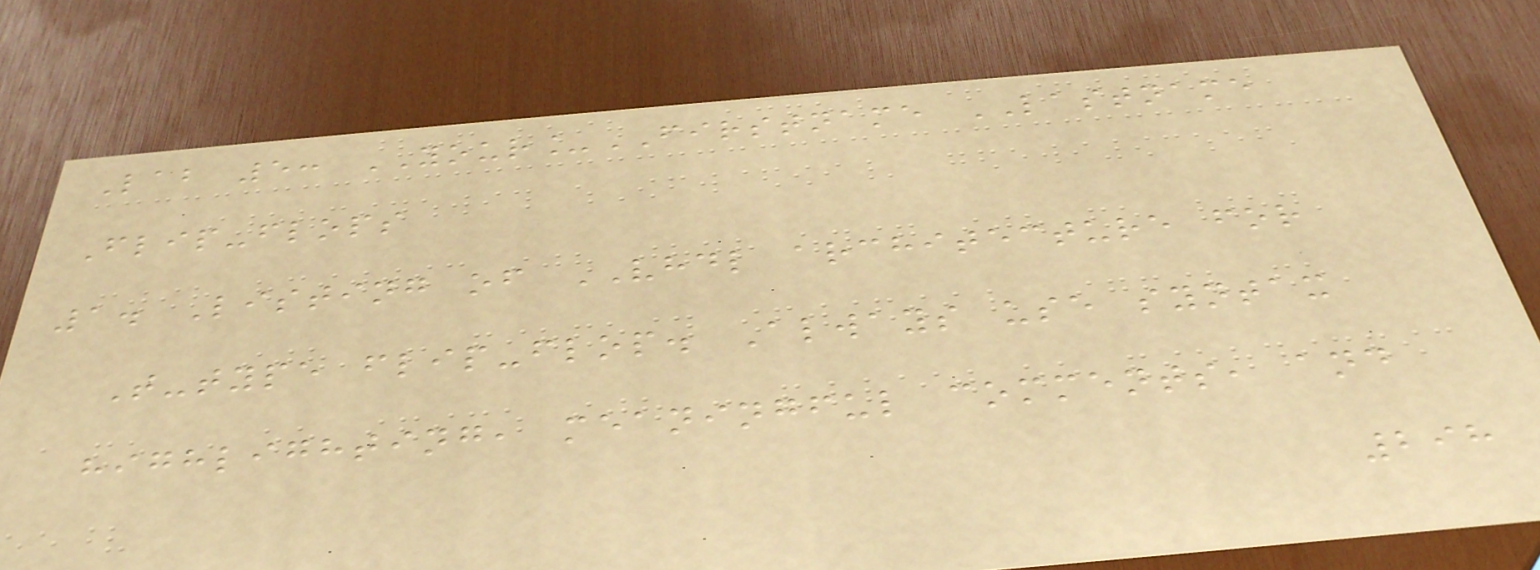Lab 5: YOUR_FIRSTNAME LASTNAME
Flip-flops
1. Listing of VHDL architecture for
T-type flip-flop. Always use syntax
highlighting, meaningful comments, and
298
